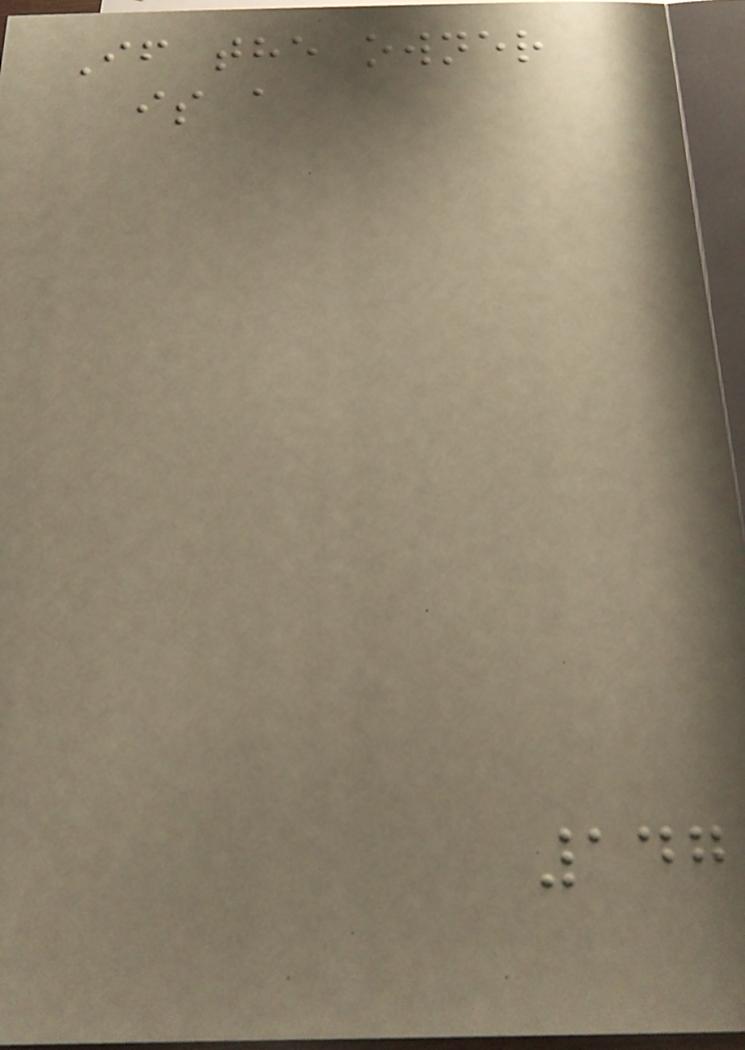If the owner
is a
147
